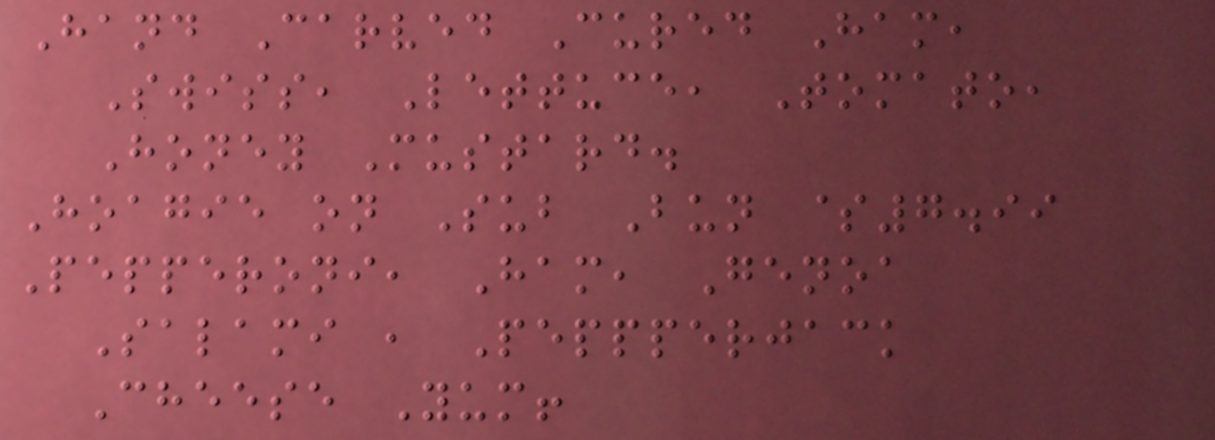Hand Carved Cured Ham,
Swiss, Lettuce, Tomato,
Honey Mustard.
Hoagie on Sub Bun $7.99
Pepperoni, Ham, Genoa
Salami , Peppperjack
Cheese Yum!
